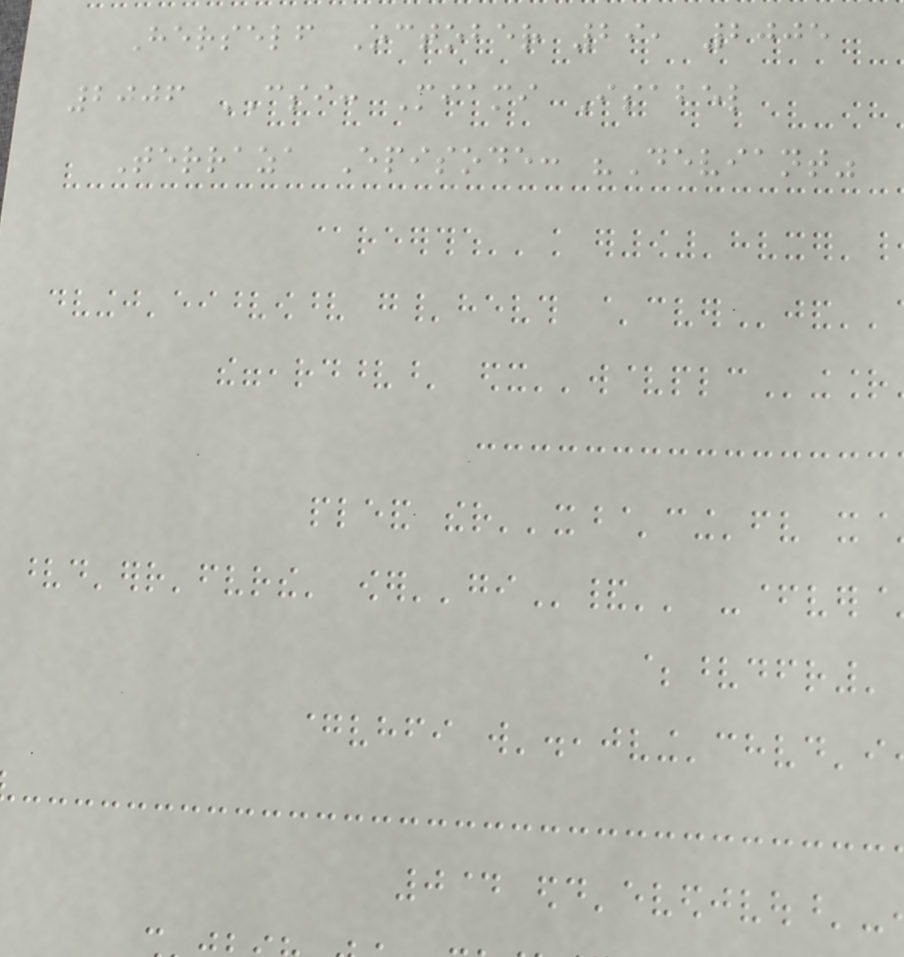Herself October 29, 2005
2006 CSI: Miami Isabel
Terraza Episode: "Deviant"
